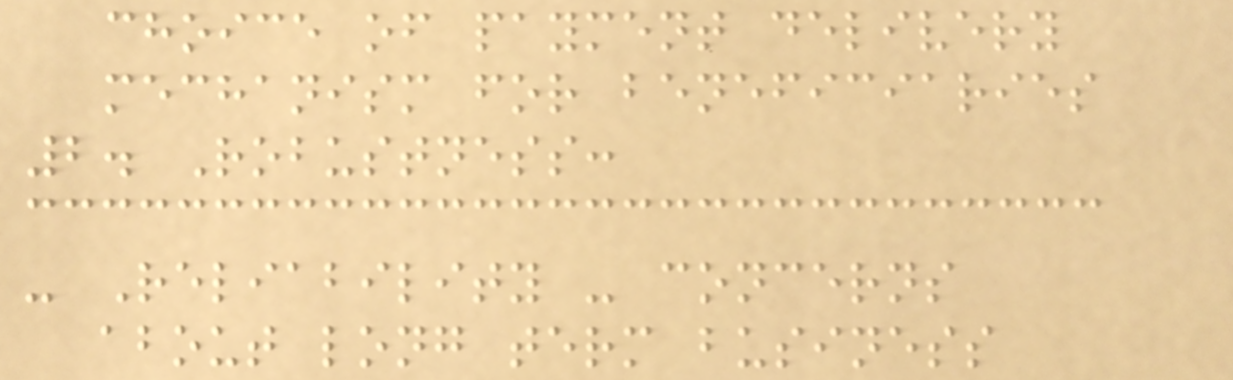choice of payment delivery
mechanism for beneficiaries
2. Robustness:
- Reliability - concerns
about long term business
